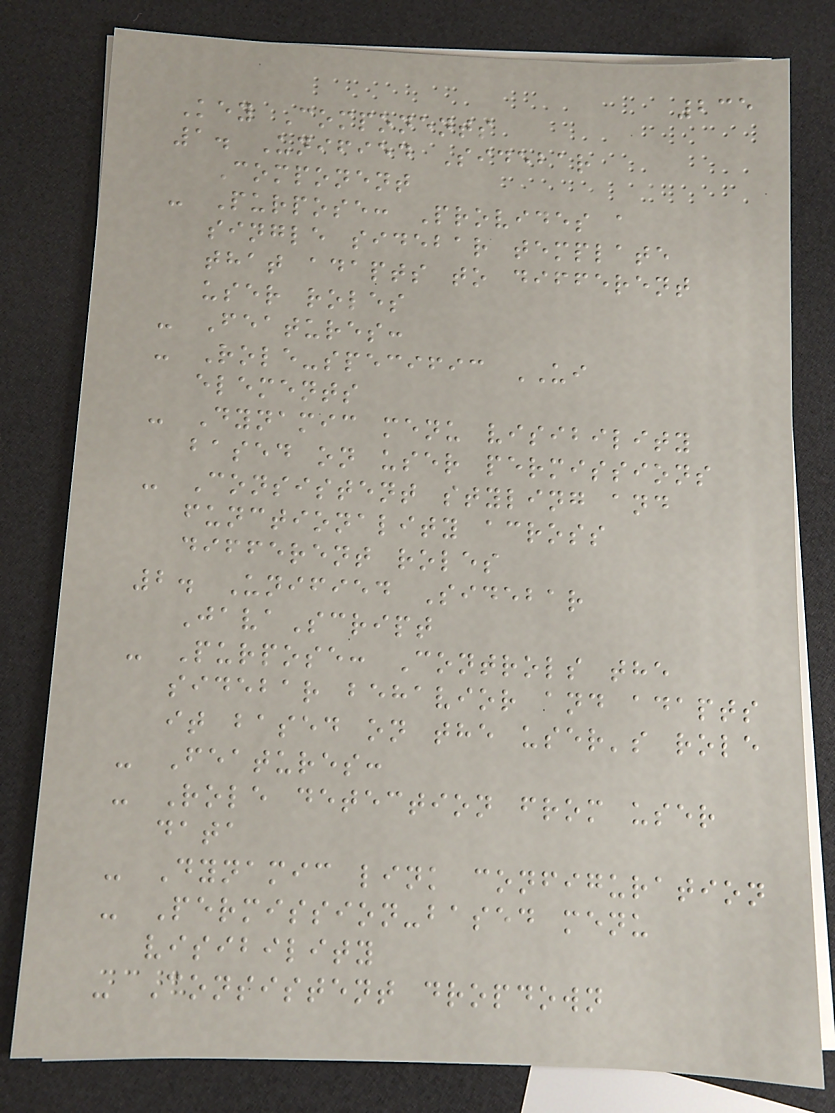235
Key Components
1. Unified Sidebar
Component
- Purpose: Provides a
single sidebar template
that adapts to different
user roles
- Features:
- Role-specific UI
elements
- Dynamic menu visibility
based on user permissions
- Consistent styling and
functionality across
different roles
2. Unified Sidebar
JavaScript
- Purpose: Controls the
sidebar behavior and adapts
it based on the user's role
- Features:
- Role detection from user
data
- Dynamic link configuration
- Permission-based menu
visibility
- Consistent dropdown
